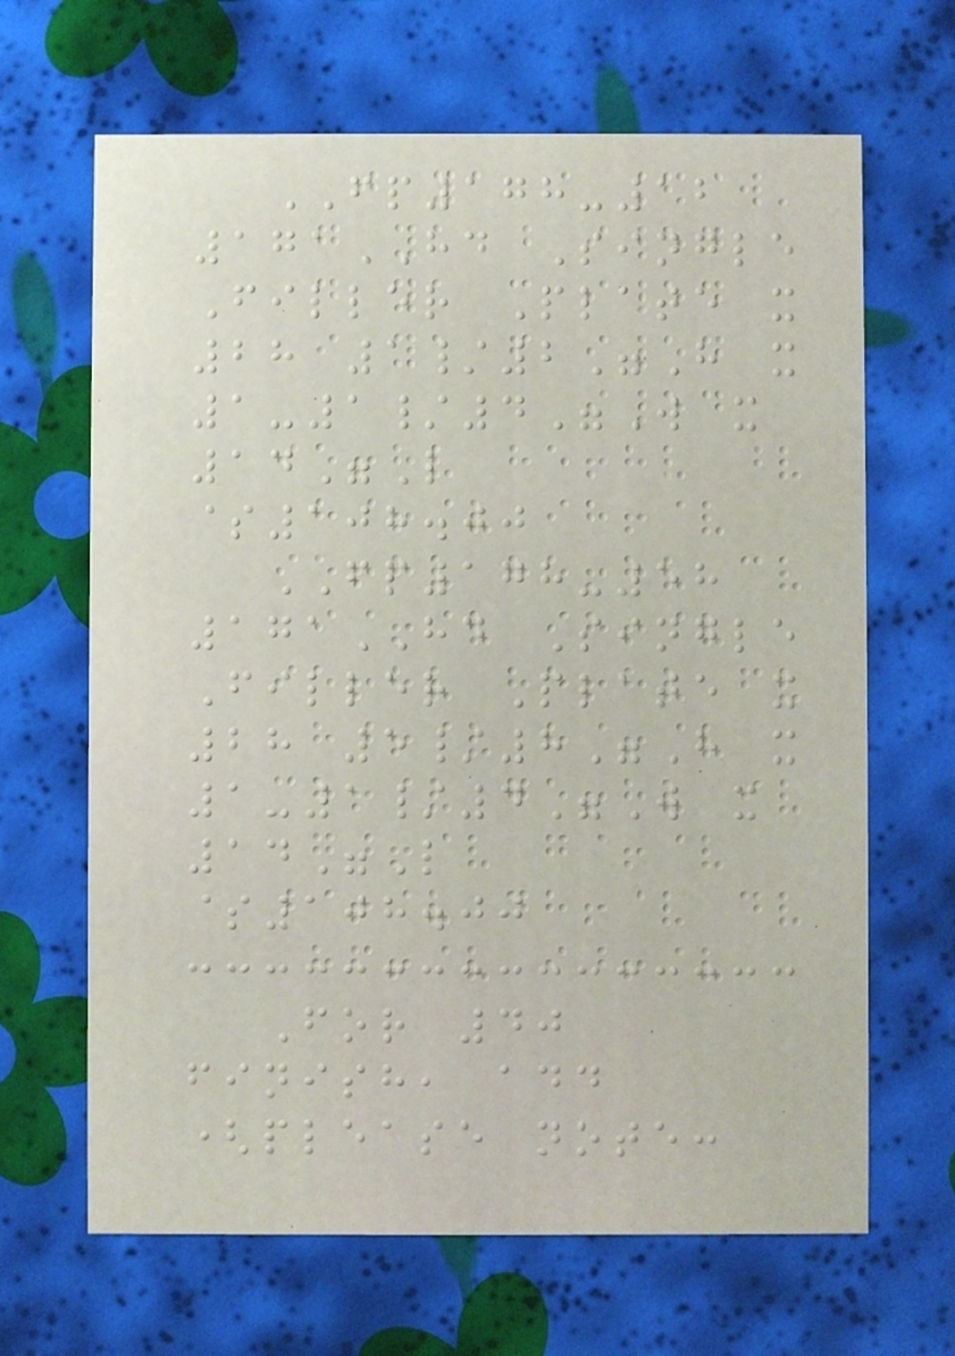FP178-12
171HD Single
Filler Plate x
28 1/2"H x
1-1/4"W x
14"L
$108.00
FP178-58
171HD Single
Filler Plate x
28 5/8"H x
1-1/4"W x
14"L
$108.00
For 40
finish, add
(please note:
